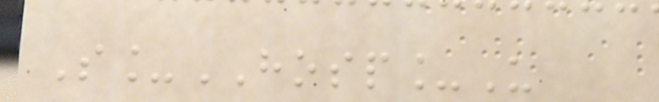S_HOSP_U
